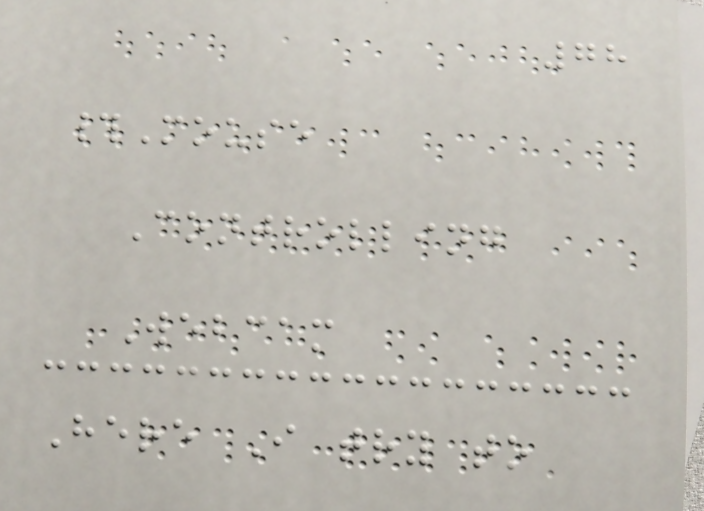78
#Mouse
Controlling
Webcam
Here I try to
